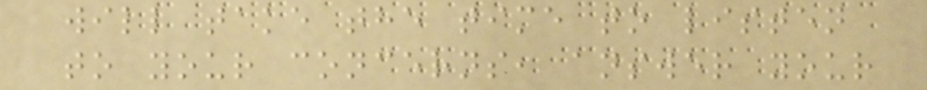will take the time to listen
to your concerns, answer your
